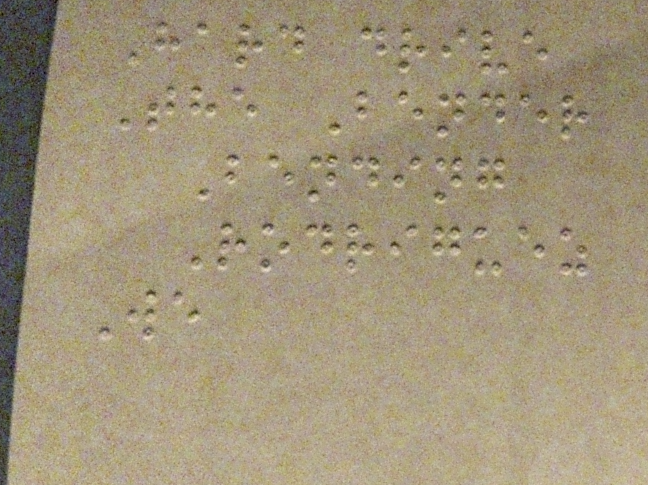Hard drive
The Bender
Bending
Rodriguez
We
